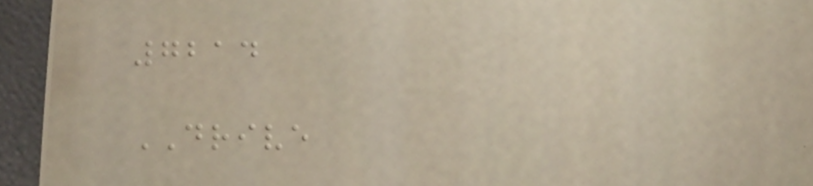7214
DRIVE
